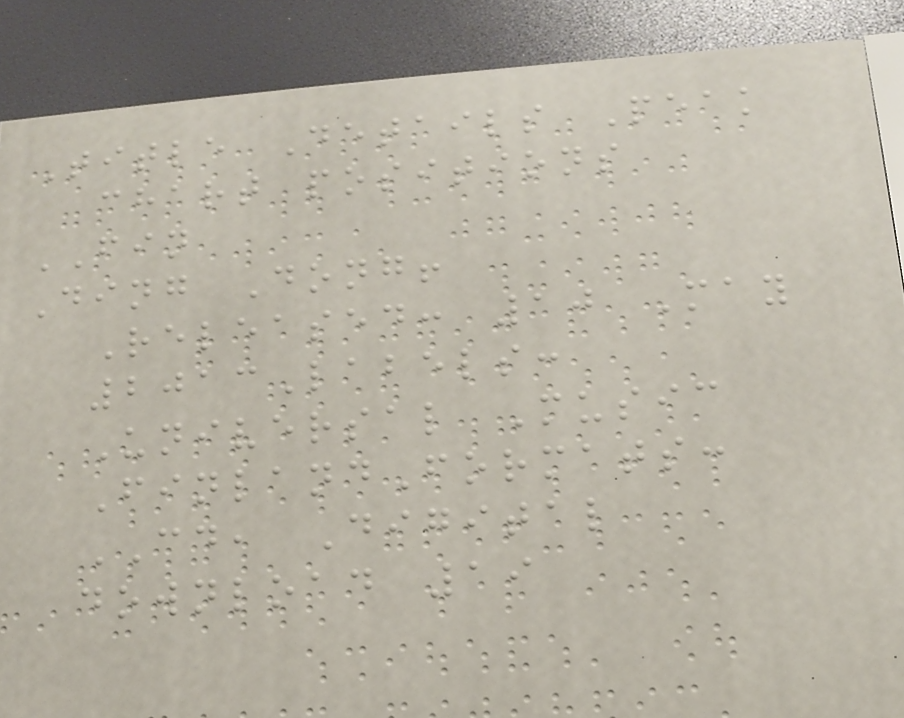Title Details Peak
chart positions
FIN
Ding Dong!
Released: 10 May
2013Labels:
Universal Music
FinlandFormats:
CD, Digital
download 19
